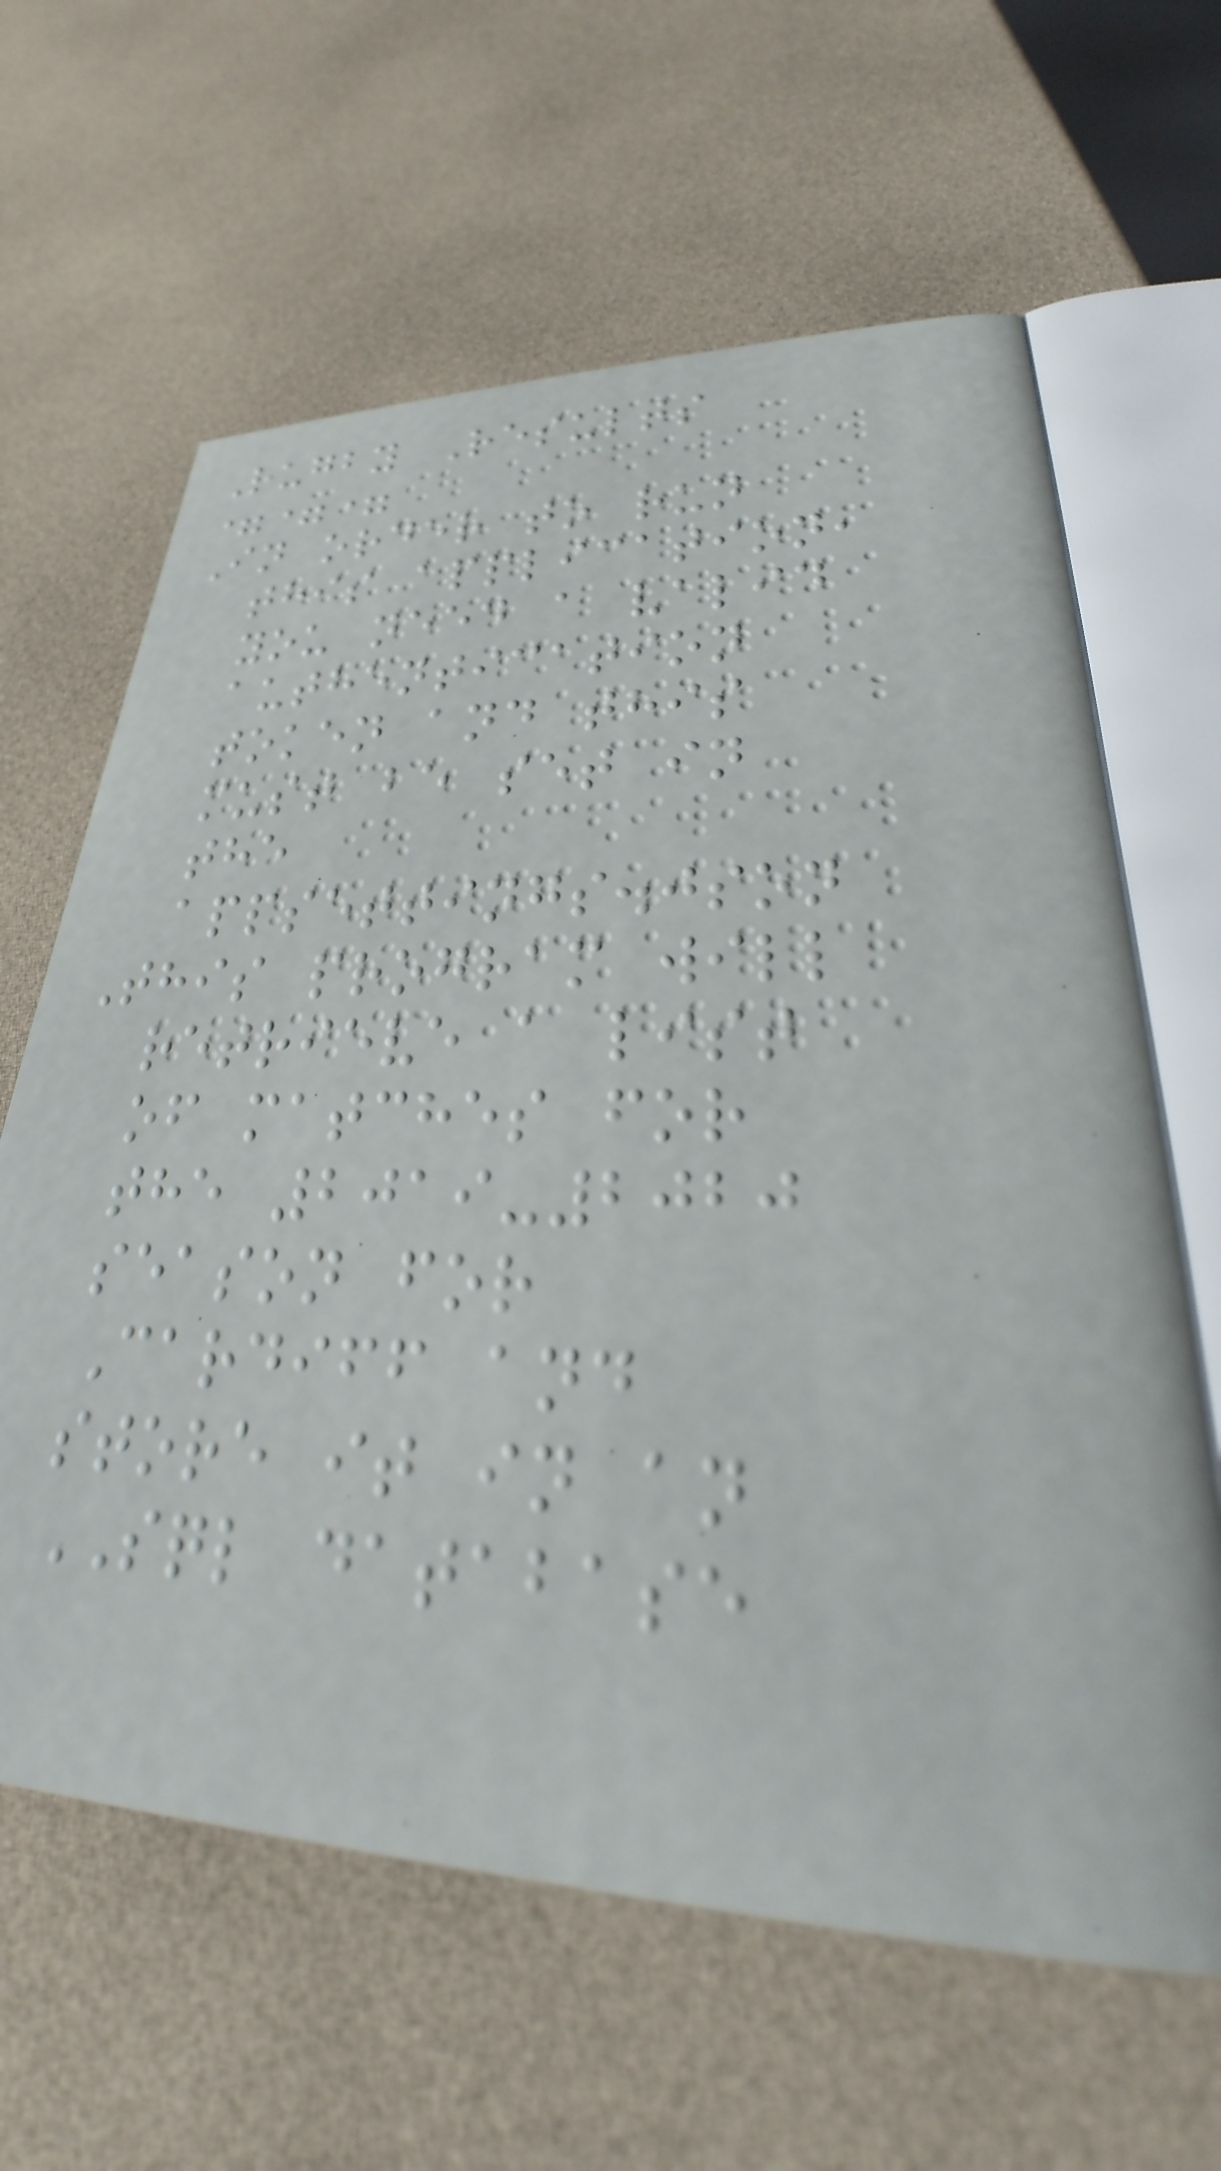Rugby Results
===
In order to run
this application,
you need a valid
authentication
token and this
must be set in
the
appsettings.json
This program will
retrieve a list
of matches for
the 2019-2020
season for
Cardiff and
store it in an
SQL database
